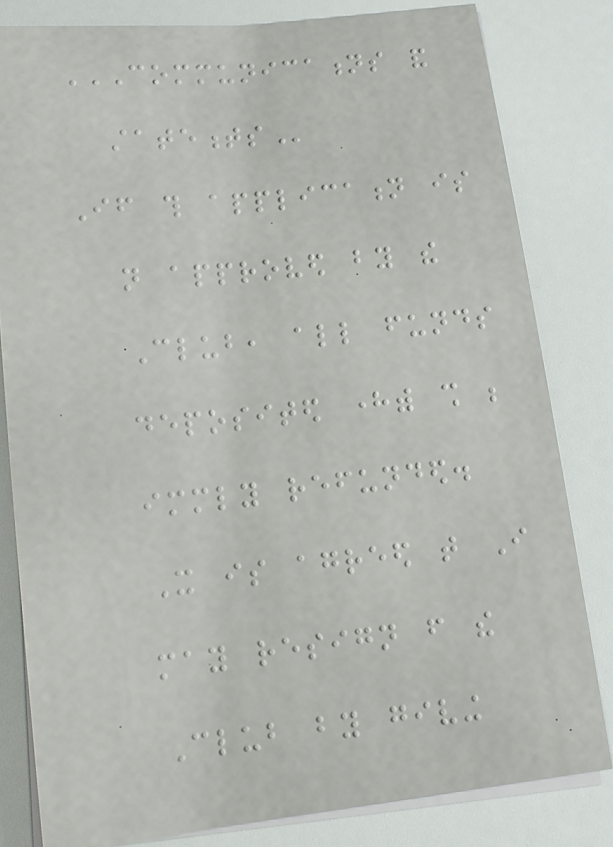COMMUNICATIONS AND
STATEMENTS
If this application is
not approved by the
Club, all funds
deposited herewith shall be
immediately refunded.
It is agreed that I
may resign from the
Club by giving
